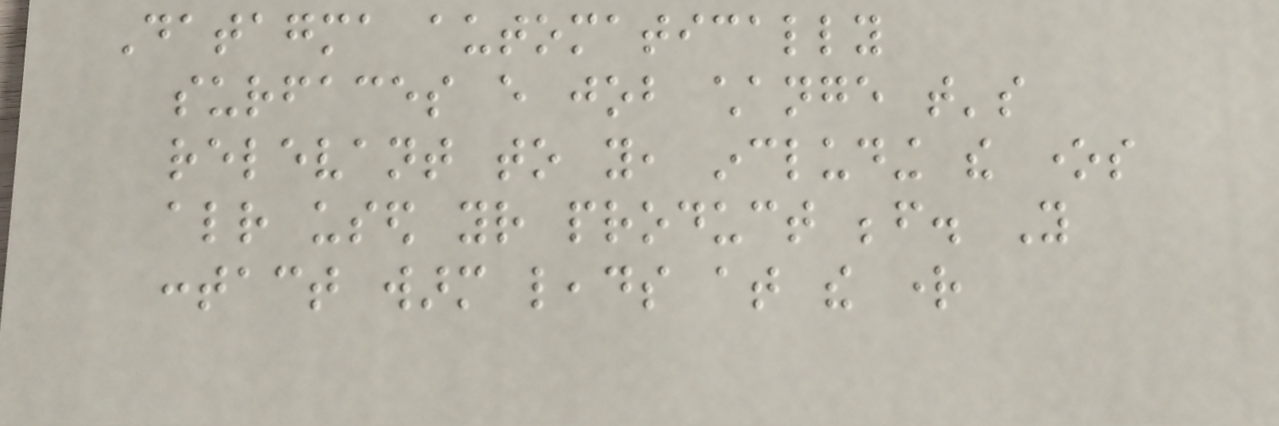Datagma automatically
surfaces every job change that's
relevant to you, including the ones
already used your product before. You
contact warm leads at the right
